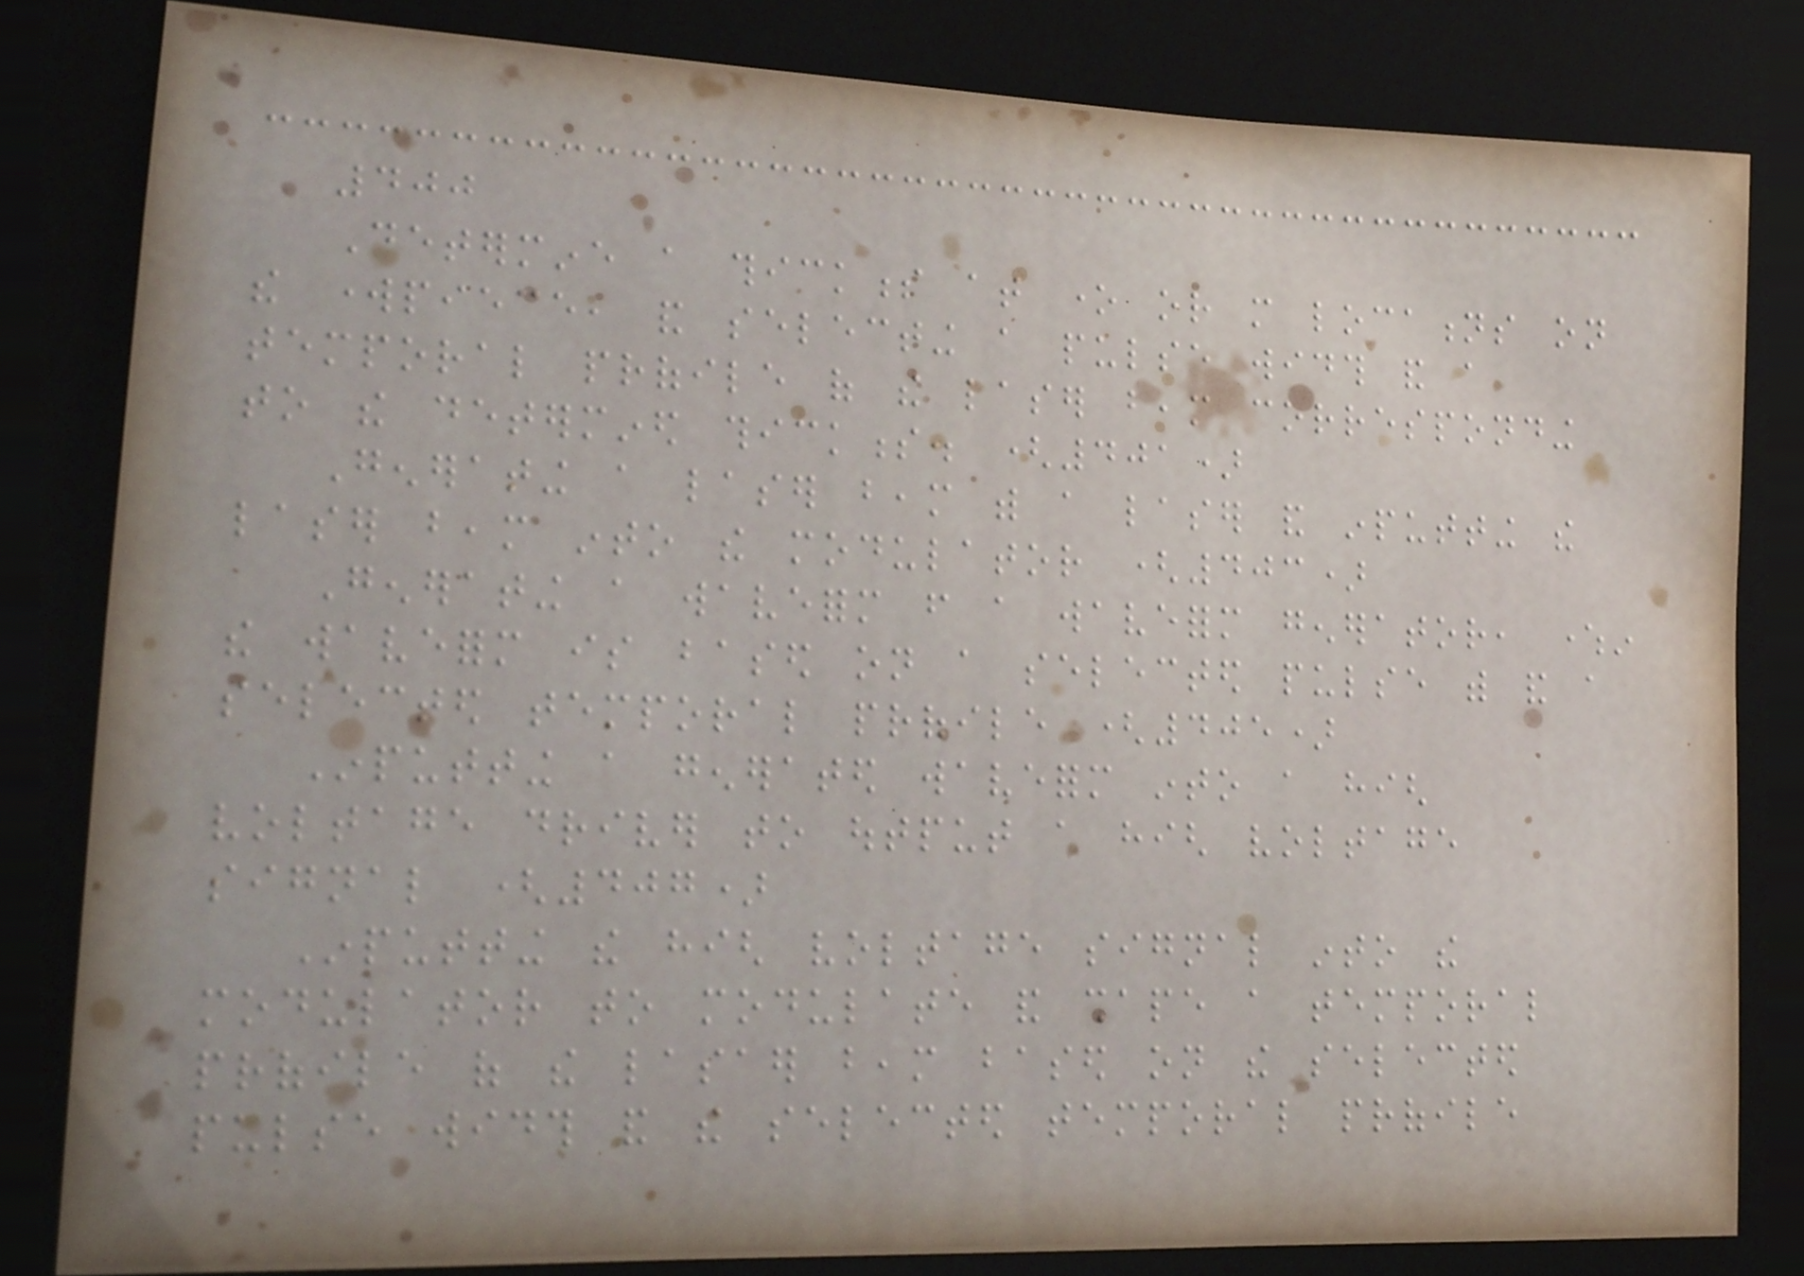400
Determine a thickness at one or more locations on
the workpiece, and selecting a pulse width and a
temporal profile of the laser beam corresponding
to the determined thickness. (401)
Generating a laser beam with a laser and inputting the
laser beam into the modulator (403)
Generating a waveform from a waveform generator, wherein
the waveform is based on a selected pulse with and a
selected temporal profile (405)
Inputting a generated waveform into a high
voltage driver to output a high voltage
signal (407)
Inputting the high voltage signal into the
modulator to modulate and shape a temporal
profile of the lasaer beam based on the selected
pulse width and the selected temporal profile
